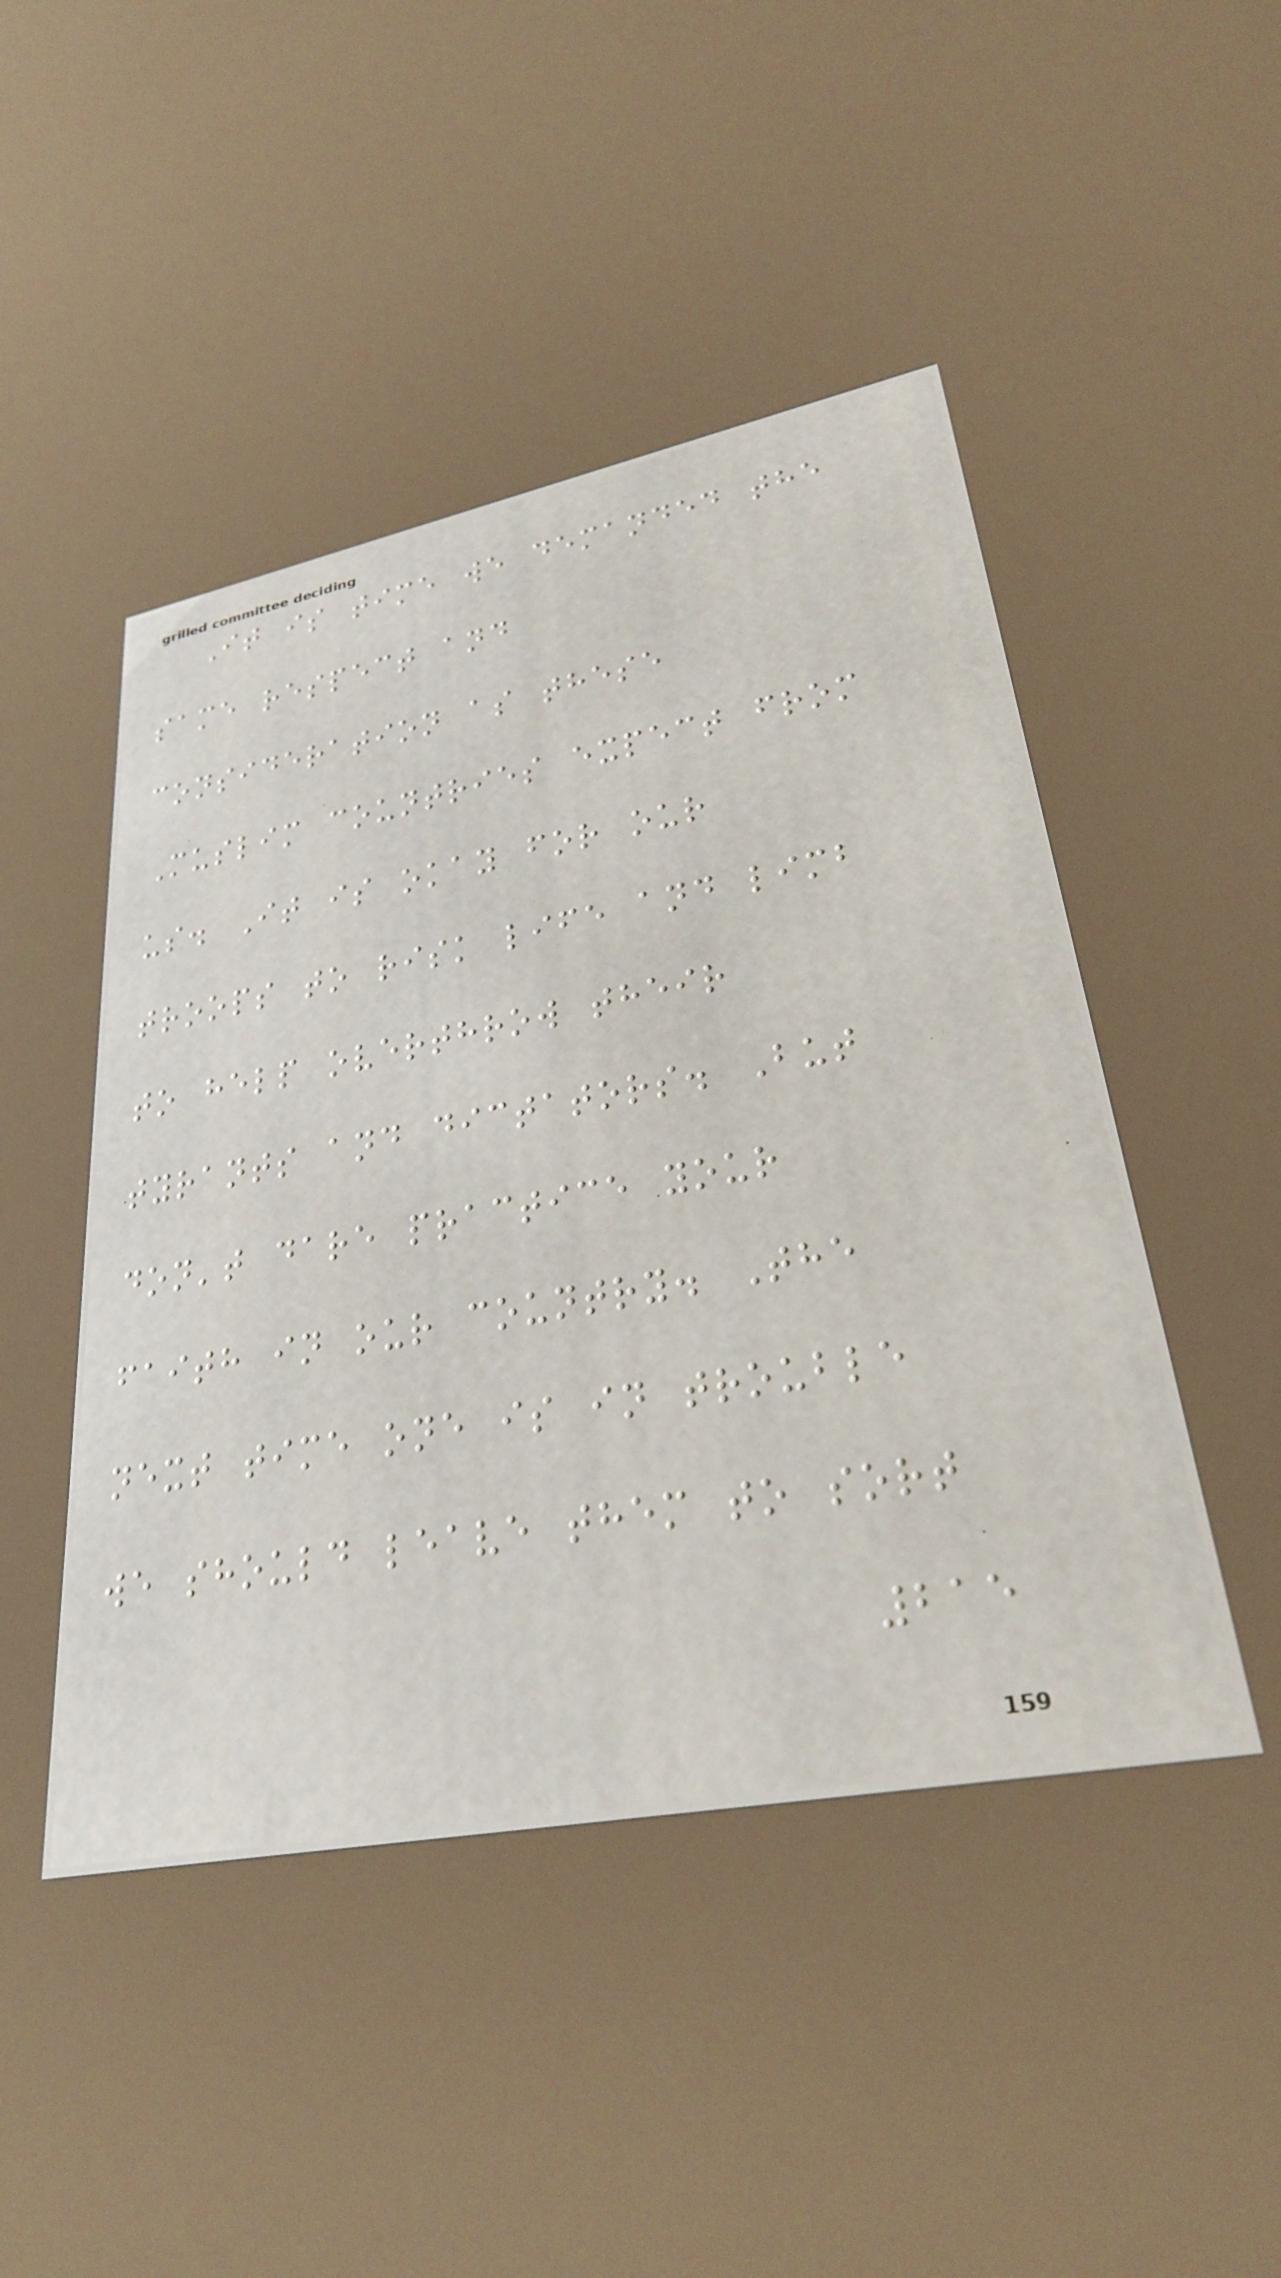It is time we demanded the
same respect and
consideration as these
Muslim countries expect from
us. It is okay for our
troops to risk life and limb
to help overthrow their
tyrants and dictators. But
don't dare practice your
faith in our country. The
next time one is in trouble
we should leave them to sort
215
